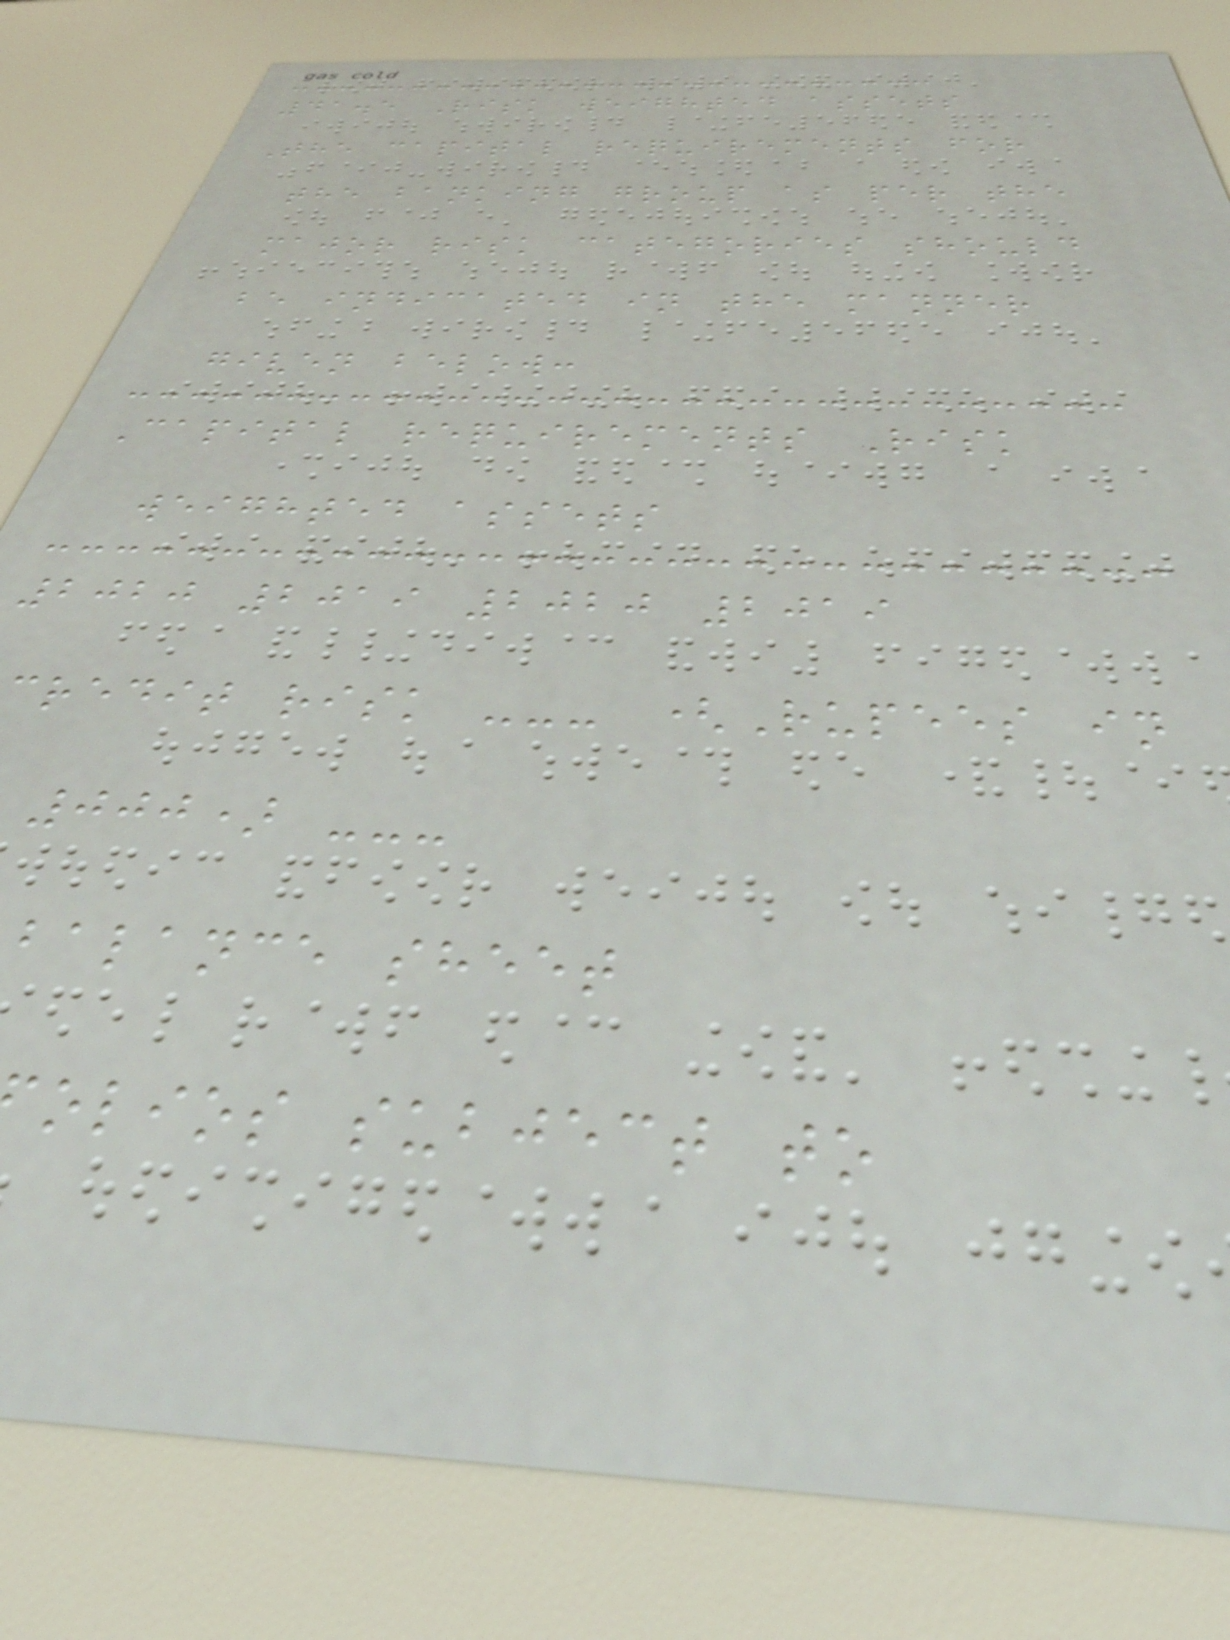41.5 Risk weighted assets
The capital requirements for
the banking group as per the
major risk categories should
be indicated in the manner
given below:
Capital requirements Risk
weighted assets
2020 2019 2020 2019
credit risk --- (Rupees in
000) ---
balance sheet
olios subject to
